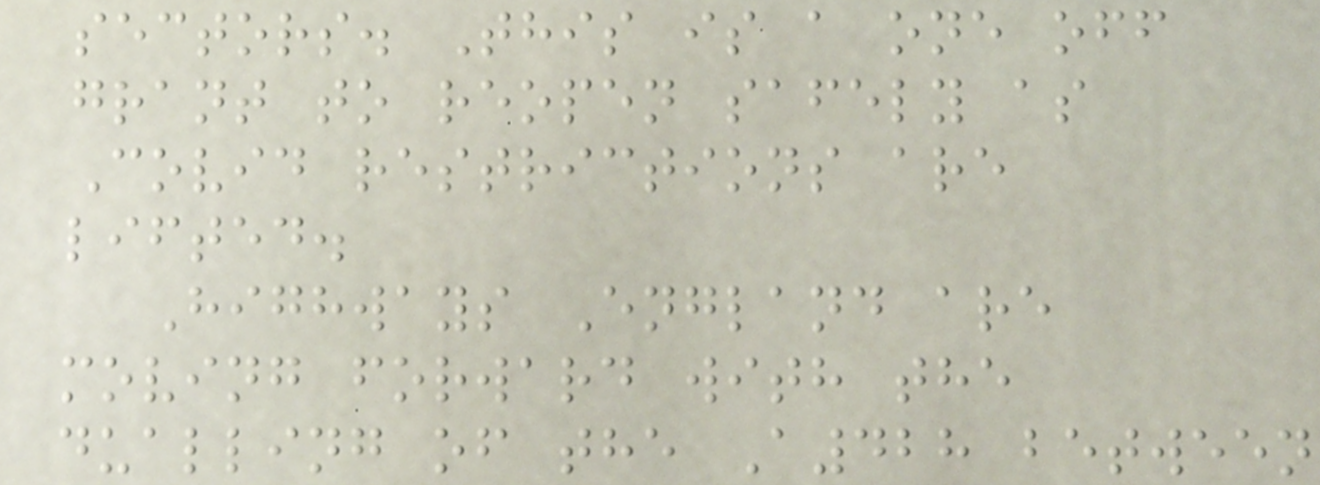sectors. This is a one off
grant to reopen safely as
Covid restrictions are
lifted.
Highways England are
moving forward with the
dualling of the A428 between
